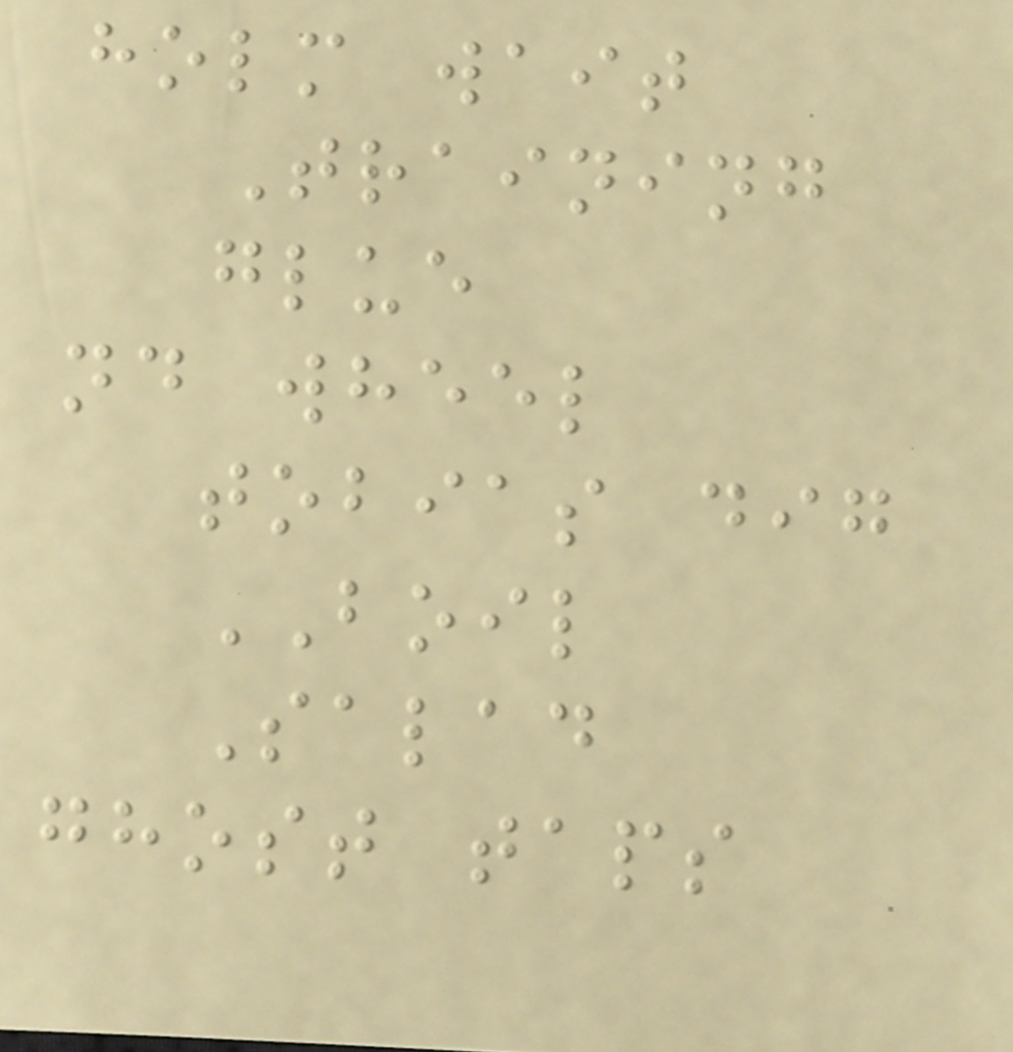holm wait
Training
glue
nd wheel
tobias dig
BOIL
Salad
ghost taps
